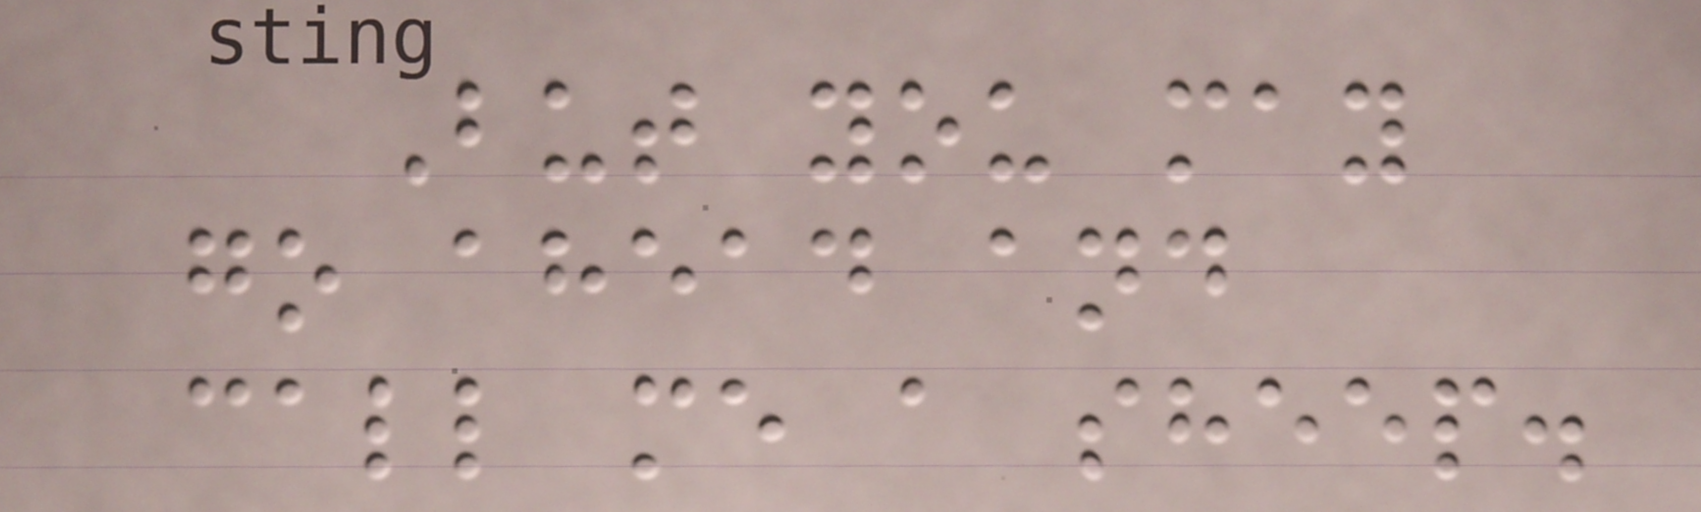But you may
go ahead and
call me a sheep.
